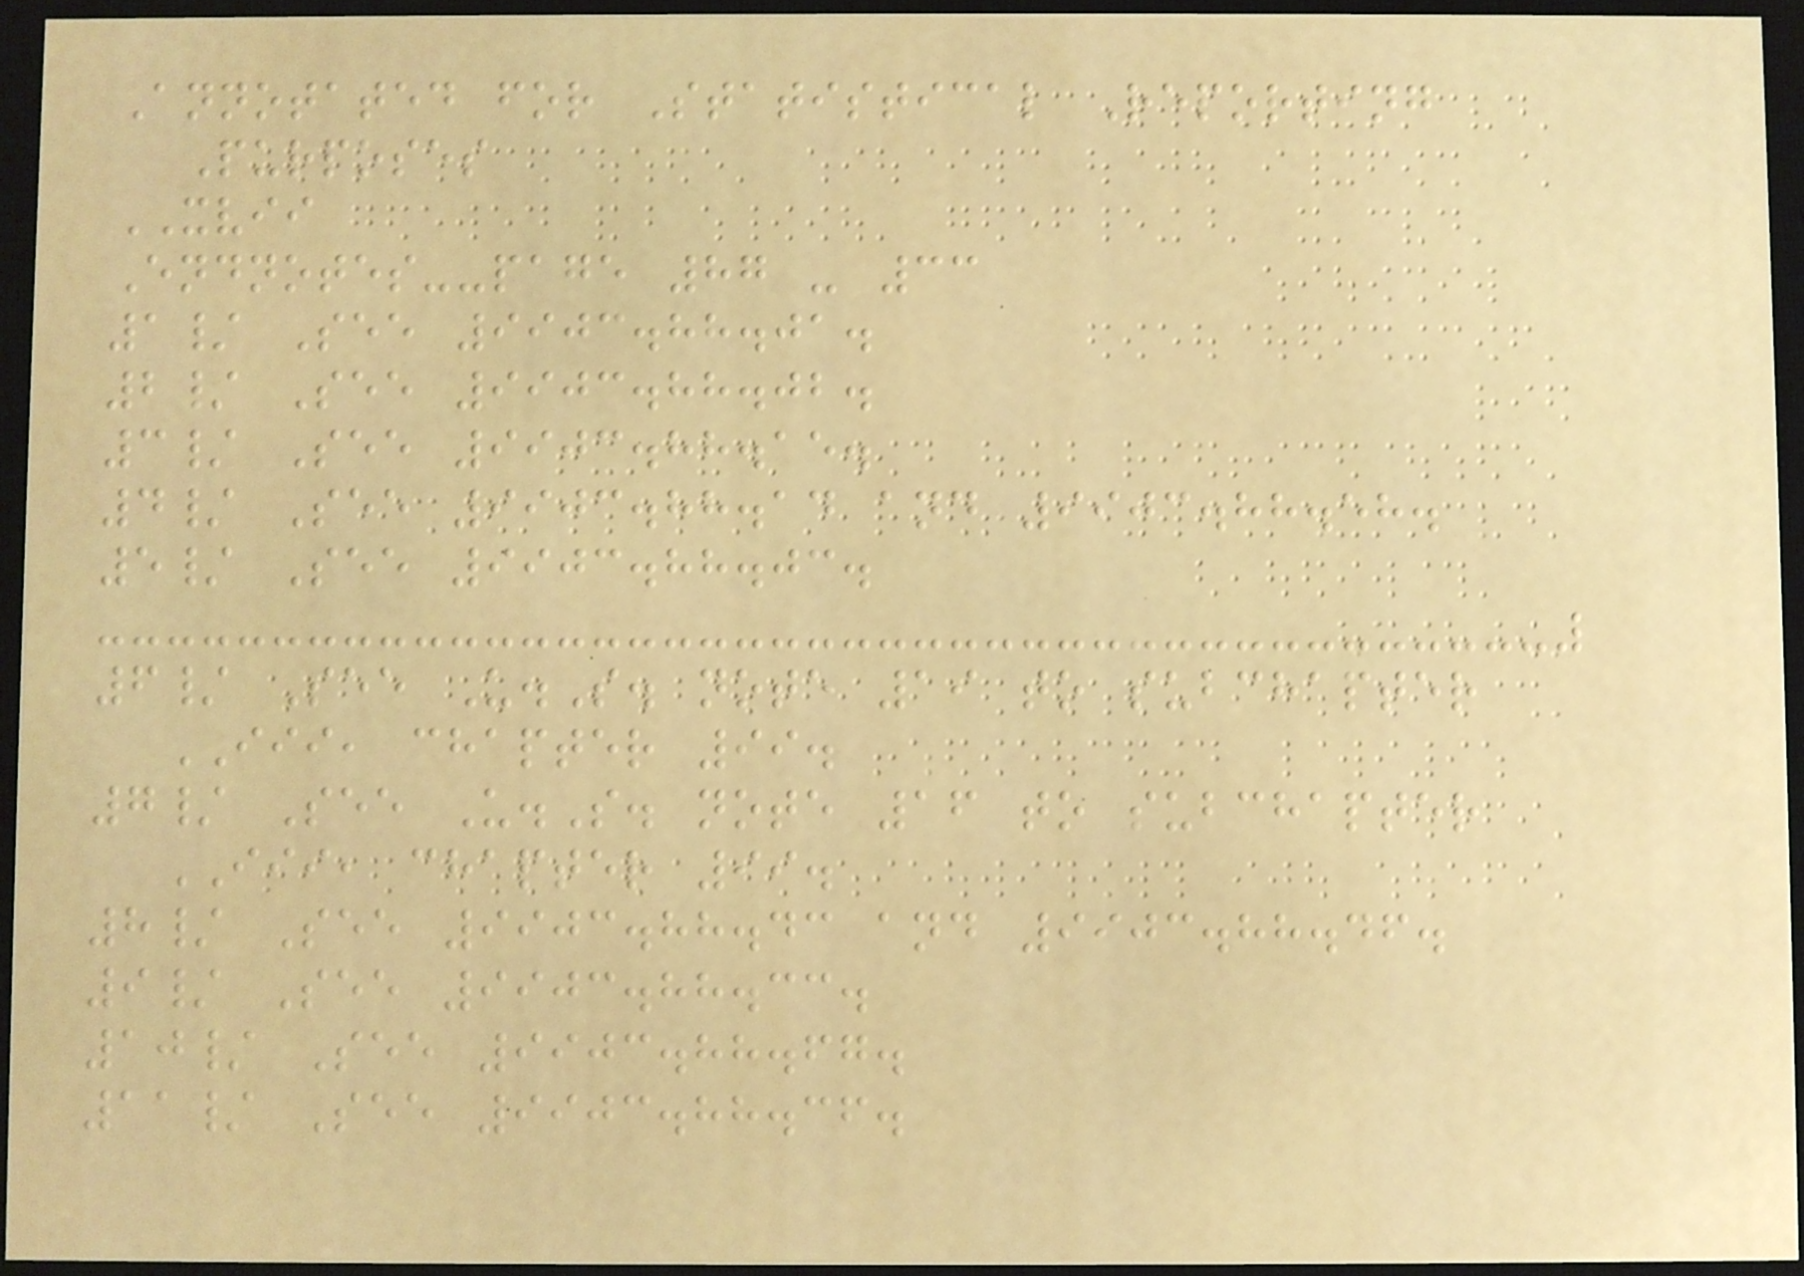Annotated for Statistical Reporting
Purposes
XVII
Endnotes--page 87 - 33
1/ See 9903.88.01.
2/ See 9903.88.02.
3/ See 9903.88.15.
4/ See 9903.88.14 and 9903.88.58.
5/ See 9903.88.03.
6/ See U.S. note 19 to subchapter
III, chapter 99.
7/ See U.S. note 16 to subchapter
III, chapter 99.
8/ See 9903.88.43 and 9903.88.46.
9/ See 9903.88.33.
10/ See 9903.88.67.
11/ See 9903.88.36.
